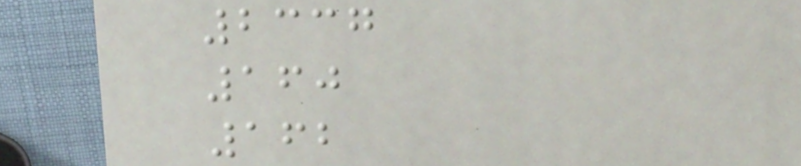2337
160
162
